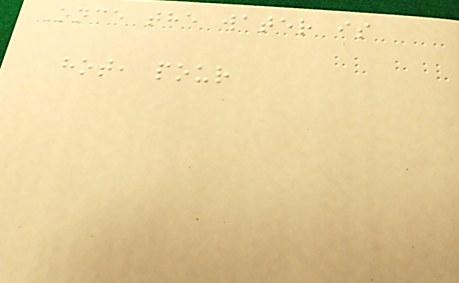Once the water is
hot, pour
